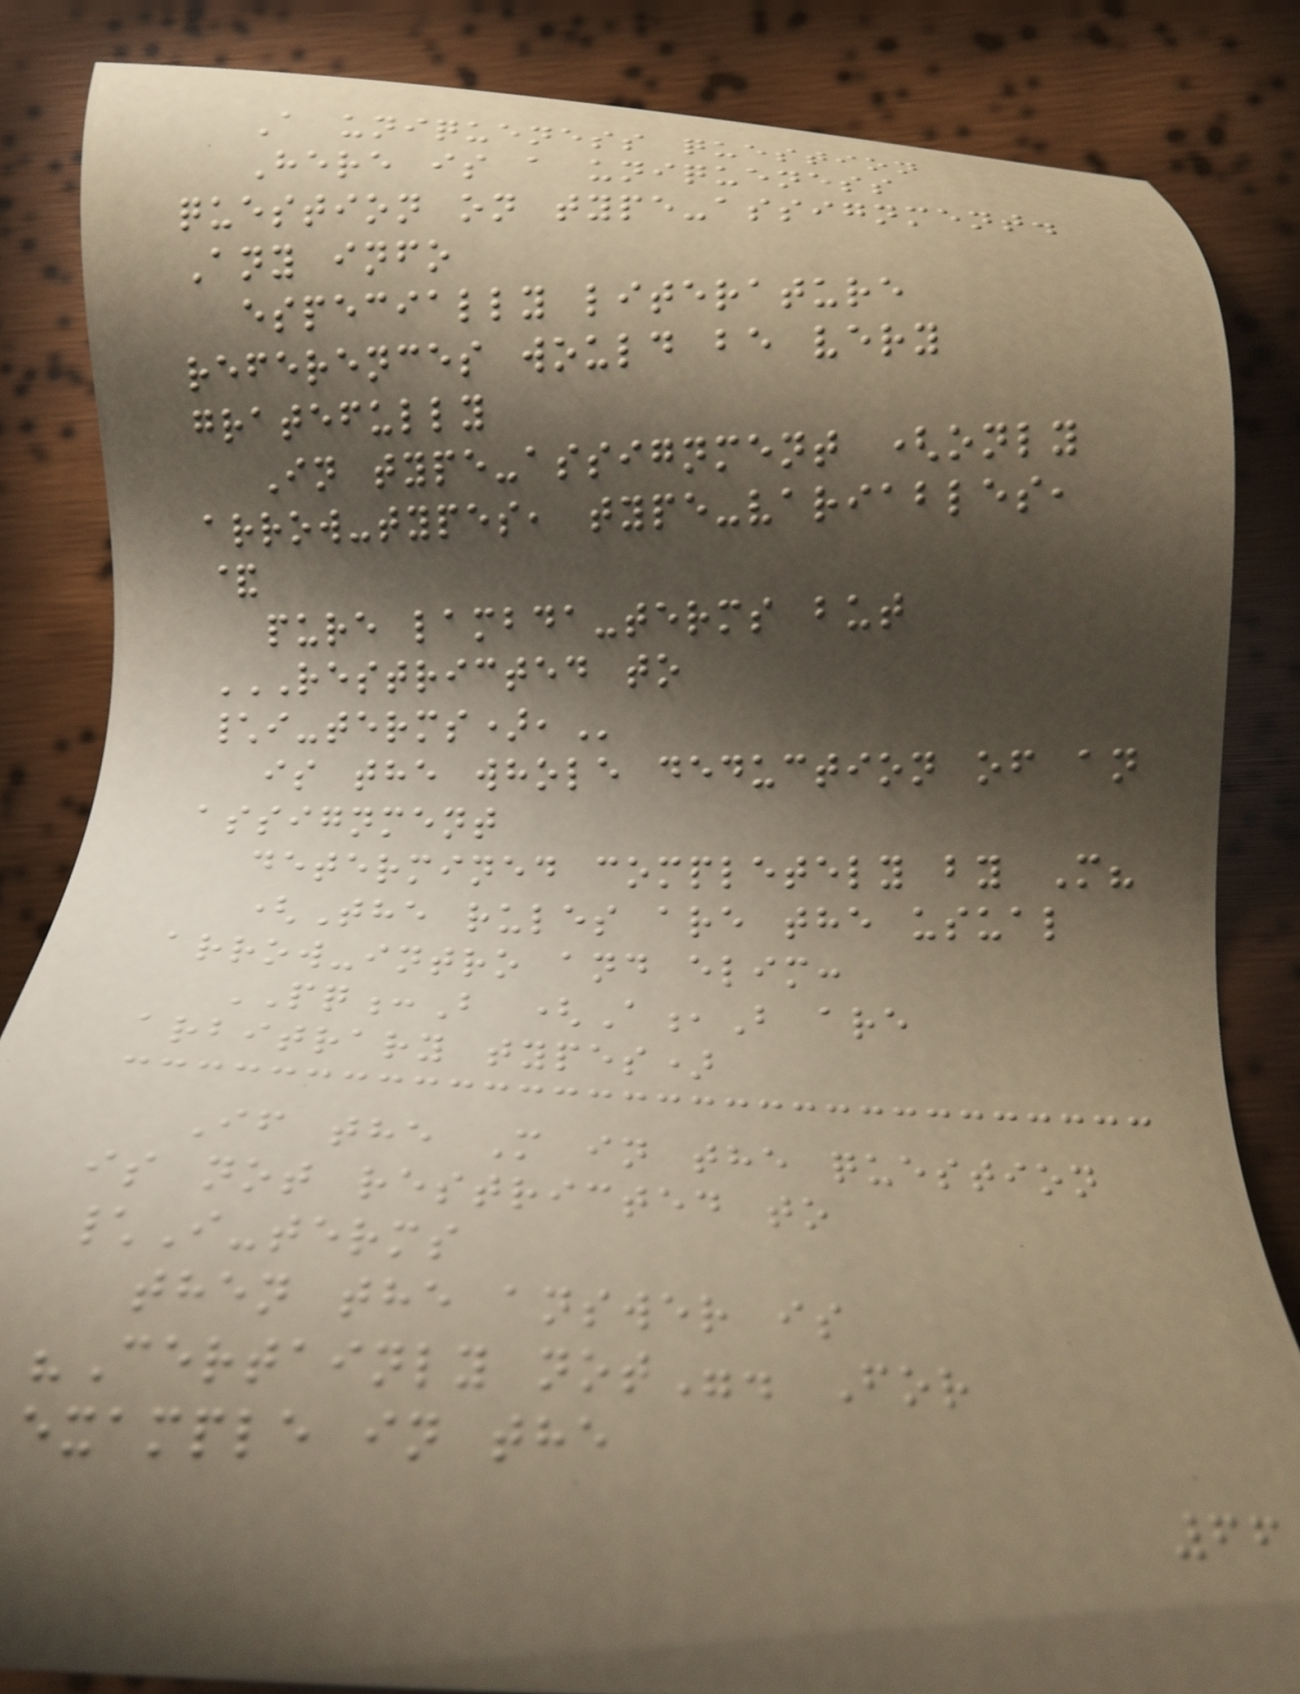A uniqueness question
Here is a uniqueness
question on type-assignment.
Any info
especially literature
references would be very
gratefully
In type-assignment (only
arrow-types, type-variables,
&
pure lambda-terms but
RESTRICTED TO
\I-TERMS),
is the whole deduction of an
assignment
determined completely by M?
(The rules are the usual
arrow-intro and elim:
PQ:B (A,B are
arbitrary types)
If the M in the question
is not restricted to
\I-terms
then the answer is
"Certainly not". For
example in the
66
